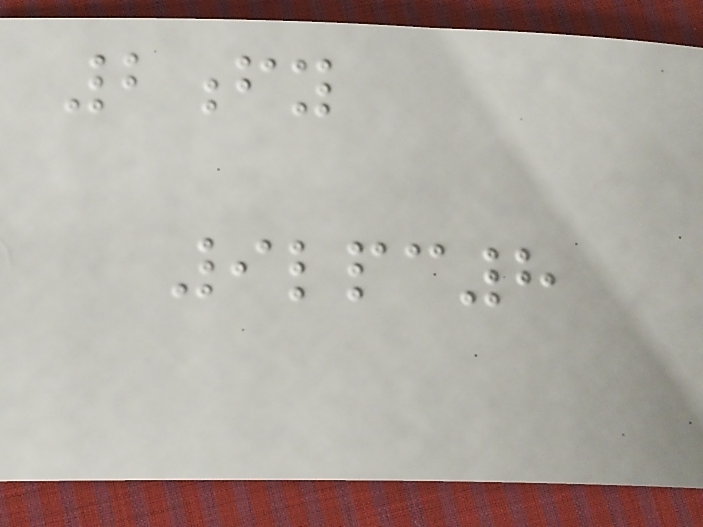2fy
9lpc8
